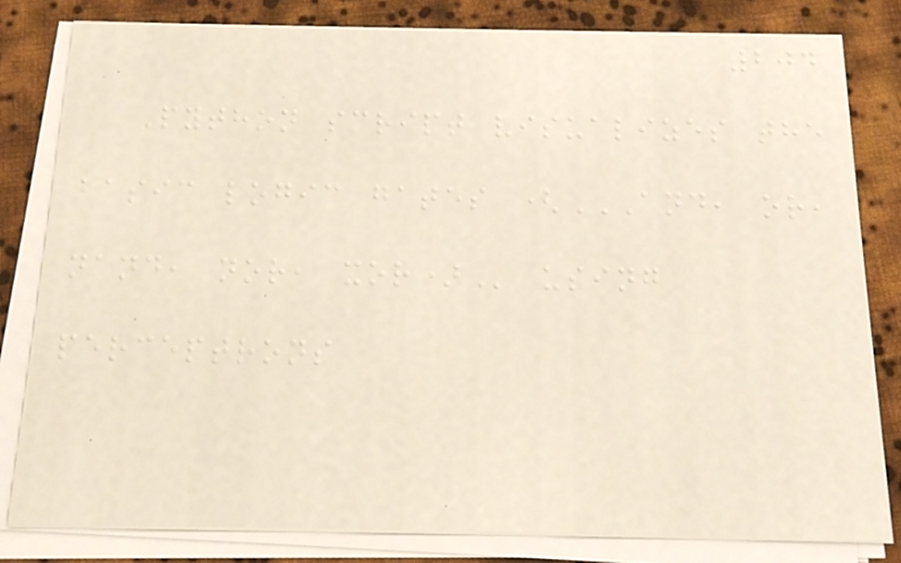204
Python script visualizes the
basic logic gates (AND, OR,
NAND, NOR, XOR) using
perceptrons
